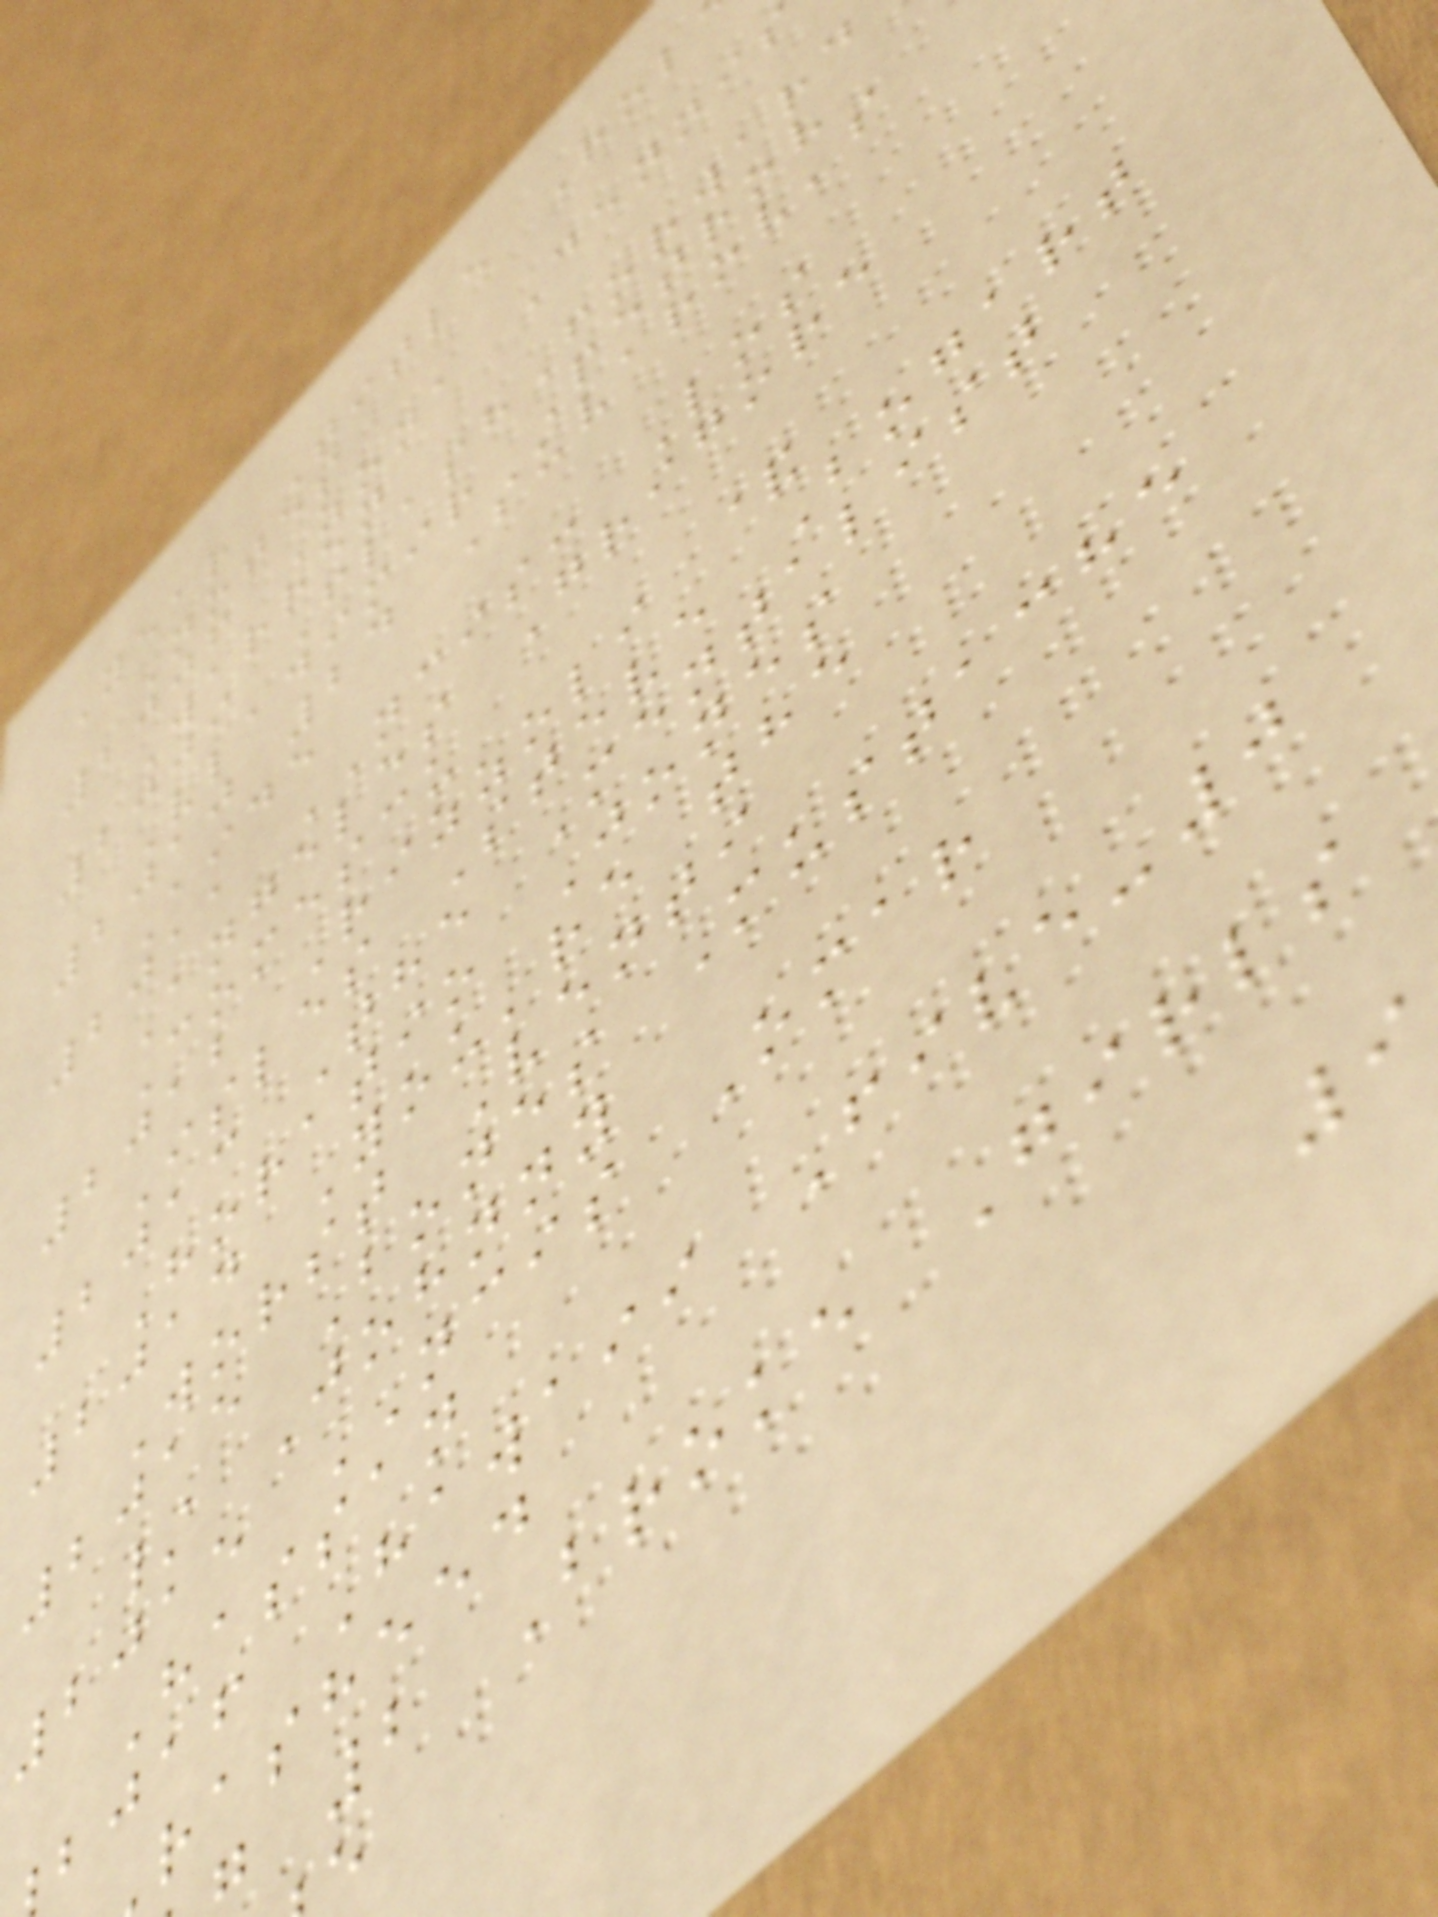Year Title Rol
Notes
2006 Zona Dennis
Warren
2009 FlashForward
Vladimir Petrov
2010 24 Suvarov's
Aide
2011 NCIS: Los
Angeles Grigore
Comescu
2012 Rizzoli &
Isles Steve Bogart
2013 The Mentalist
Horatio Jones
2014 You're the
Worst Venti
2015 Bones Mustache
/ Johnny
2015 NCIS Omar
Hassan
bjaf Hawaii Five-0
rasheed
2 Broke Girls
